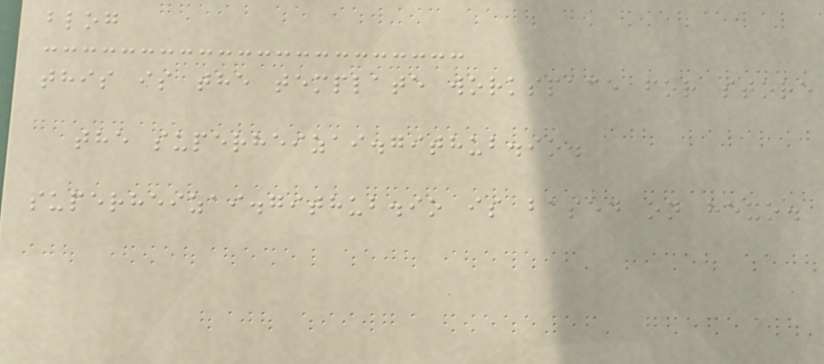blog
this is the template workspace for store
the superheizai.github.io.
superheizai.github.io is based on hexo.
